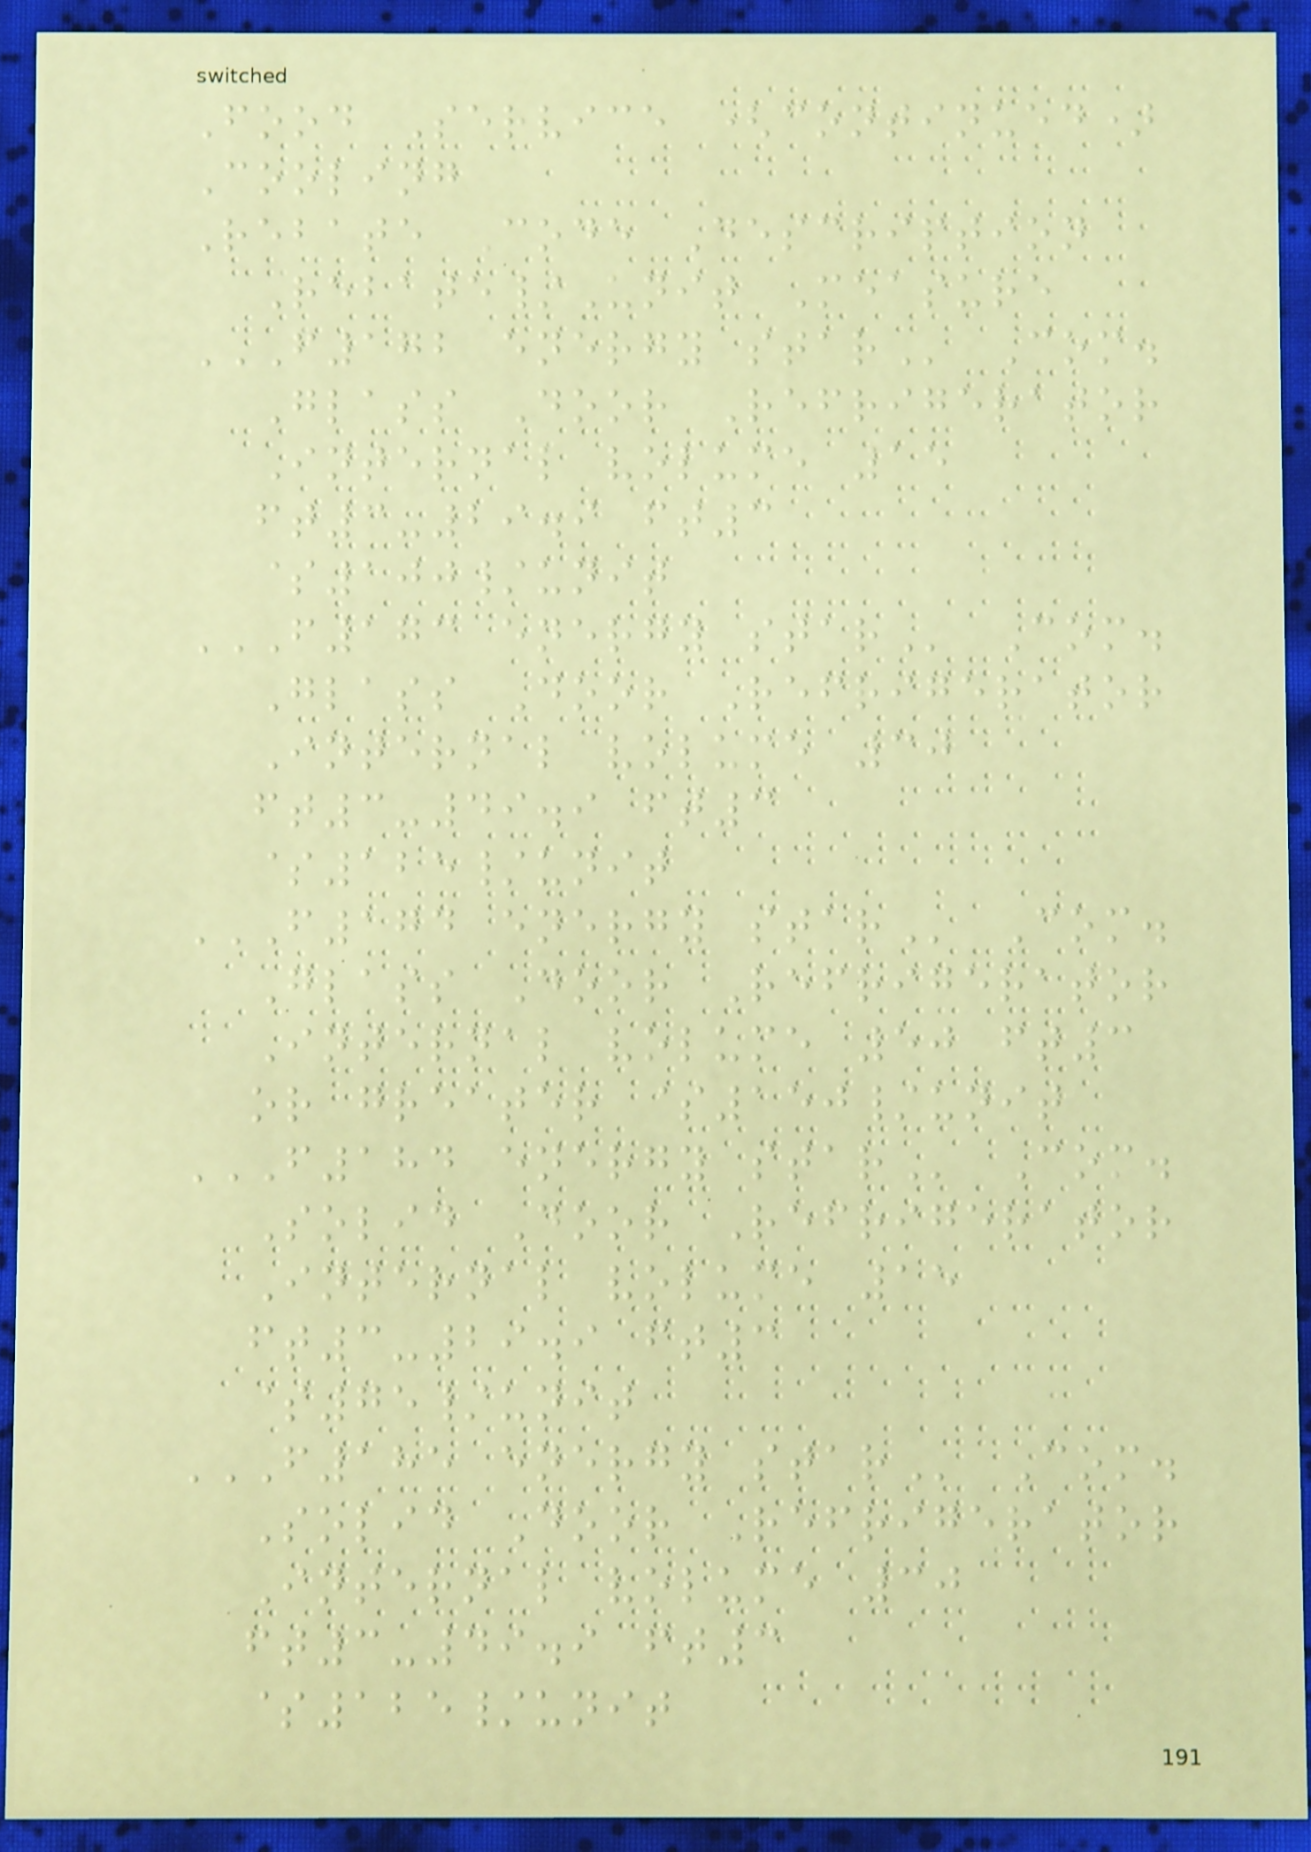Food Service (continued)
Cooling
Rebate Code Description
Rebate/Unit Measure
F172 ENERGY STAR Com.
Glass Door Refrigerator
Internal volume 15
ft3-29.9 ft3
$100/unit
F173 ENERGY STAR Com.
Glass Door Refrigerator
Internal volume 30
ft3-49.9 ft3
$125/unit
F174 ENERGY STAR Com.
Glass Door Refrigerator
Internal volume 50 ft3
or greater $150/unit
F184 ENERGY STAR Com.
Solid Door Refrigerator
Internal volume 15
ft3-29.9 ft3
$75/unit
F185 ENERGY STAR Com.
Solid Door Refrigerator
Internal volume 30
ft3-49.9 ft3
$125/unit
